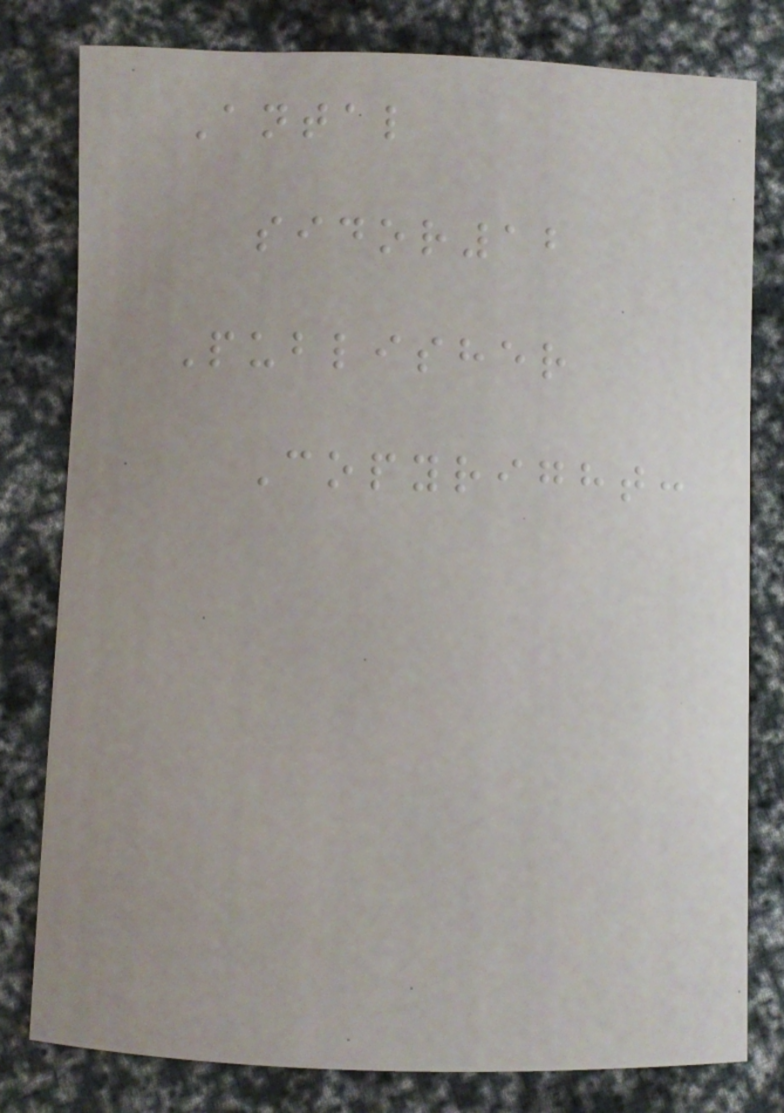Antal
sidor12
Publisher
Copyright:
